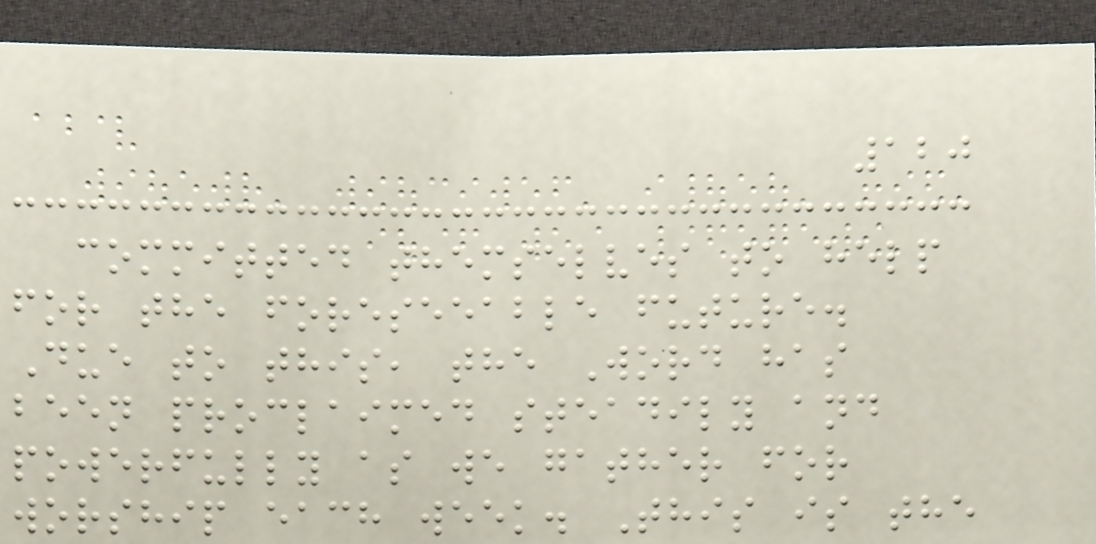120
committed themselves to help
for the foreseeable future.
Due to this, the Word has
been proclaimed steadily and
powerfully as we gather for
worship each week. This is the
